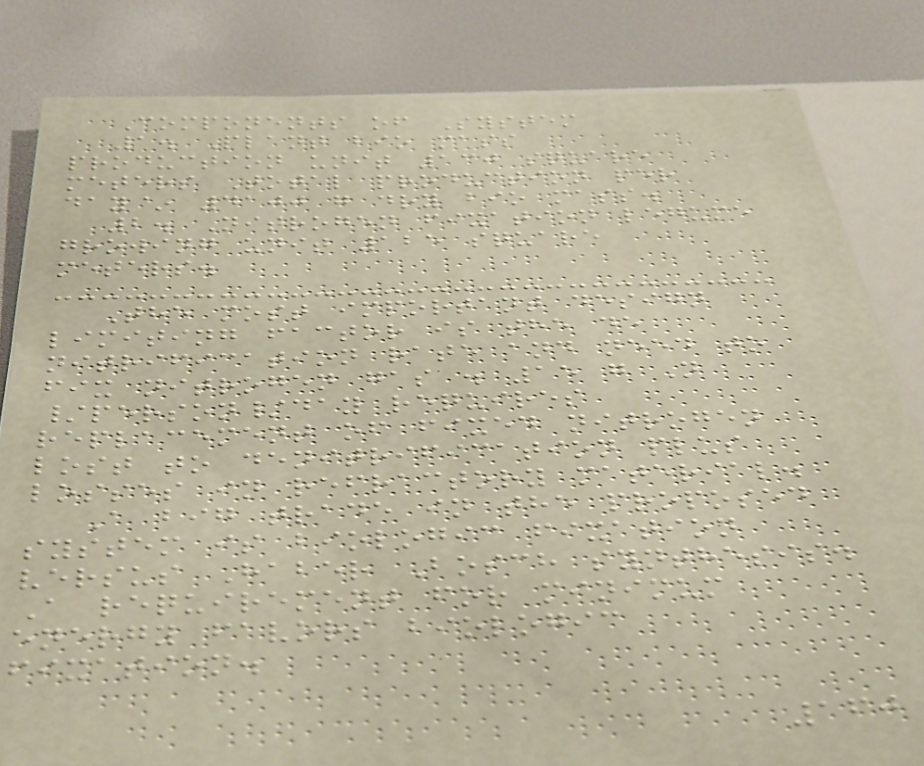Components of System
1. Plant bio mass
production unit 130 square
meters Total production per
day~ 4100 g dry bio mass.
2. Nitrogen fixation legume
growing unit 125 square
meters.
The most important design
limiting factor is the de
nitrification rate and need to
fix nitrogen gas . 15 g N
/person/day requires
replacement of fixed nitrogen
lost to denitrification plus
losses in refractory material.
A big trade in the proposed
system is biologic fixation
versus Haber Bosch synthesis.
A requirement for minimum
energy favors biologic
fixation.
160
